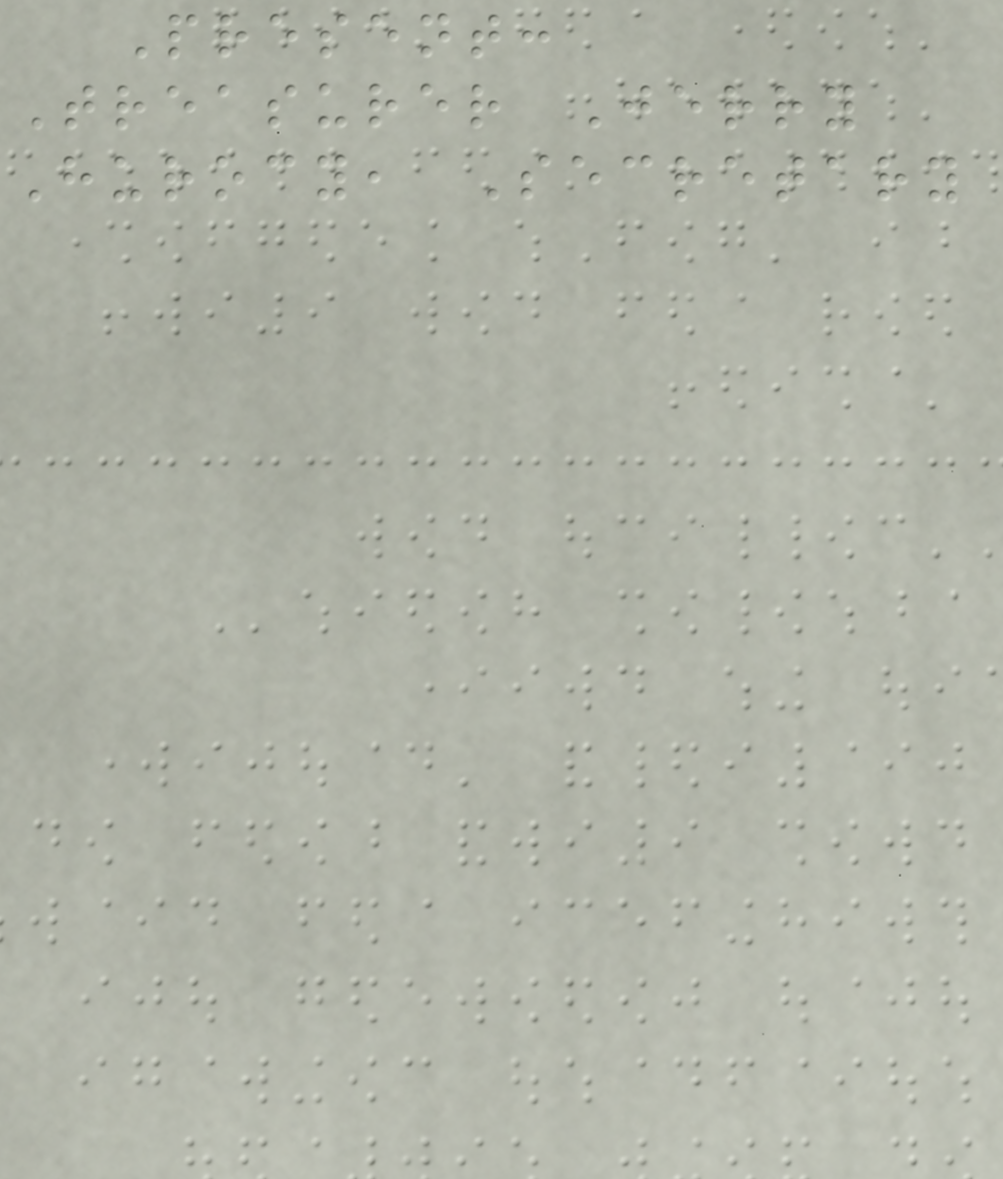Present:
Treasurer Jerry
Hurocy, Secretary
